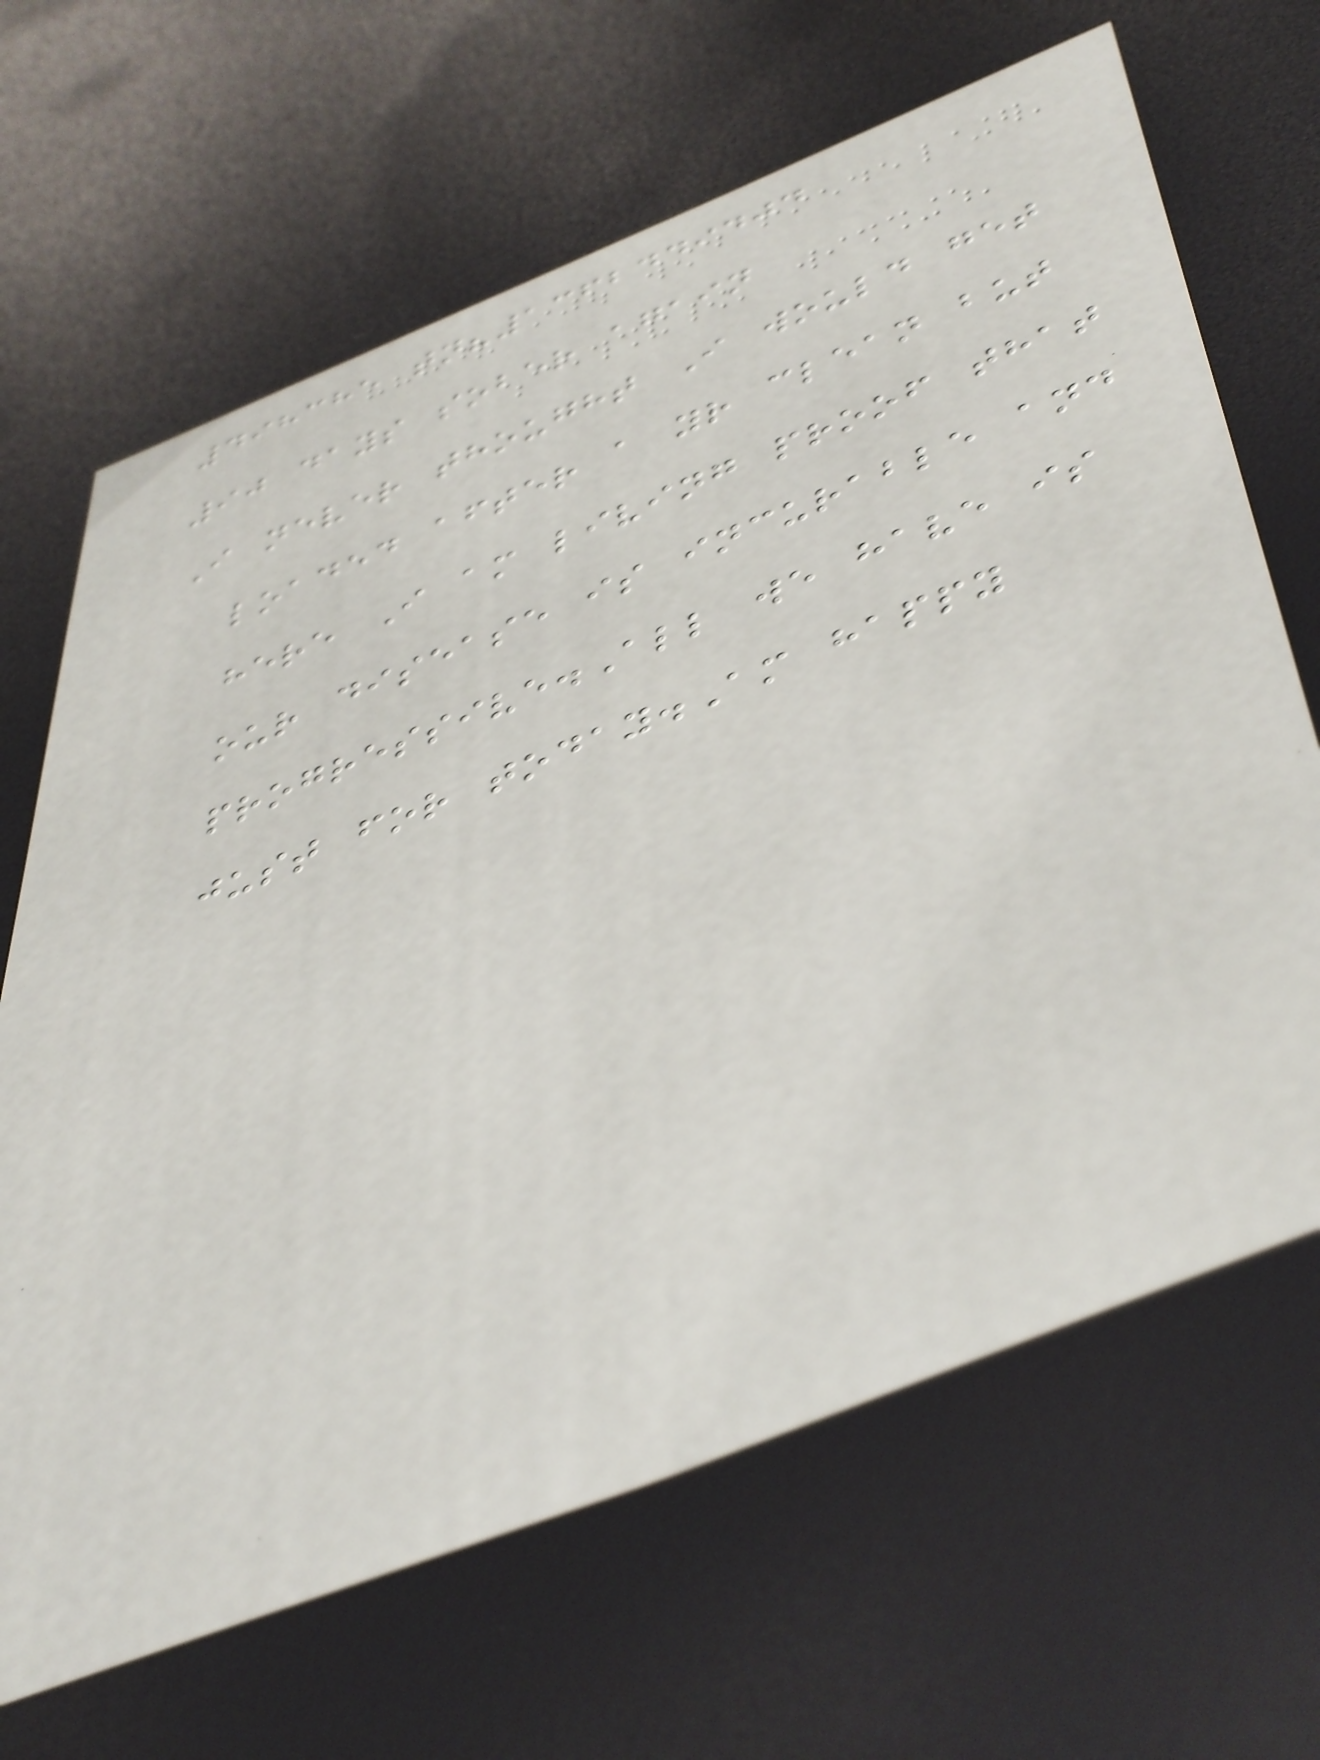498385 tn?1362449404
90 days sober again
I never thought I would get
loaded after a yr clean but
here I am living proof that
our disease is incurable and
progressive.All we have is
just for today.Am happy
